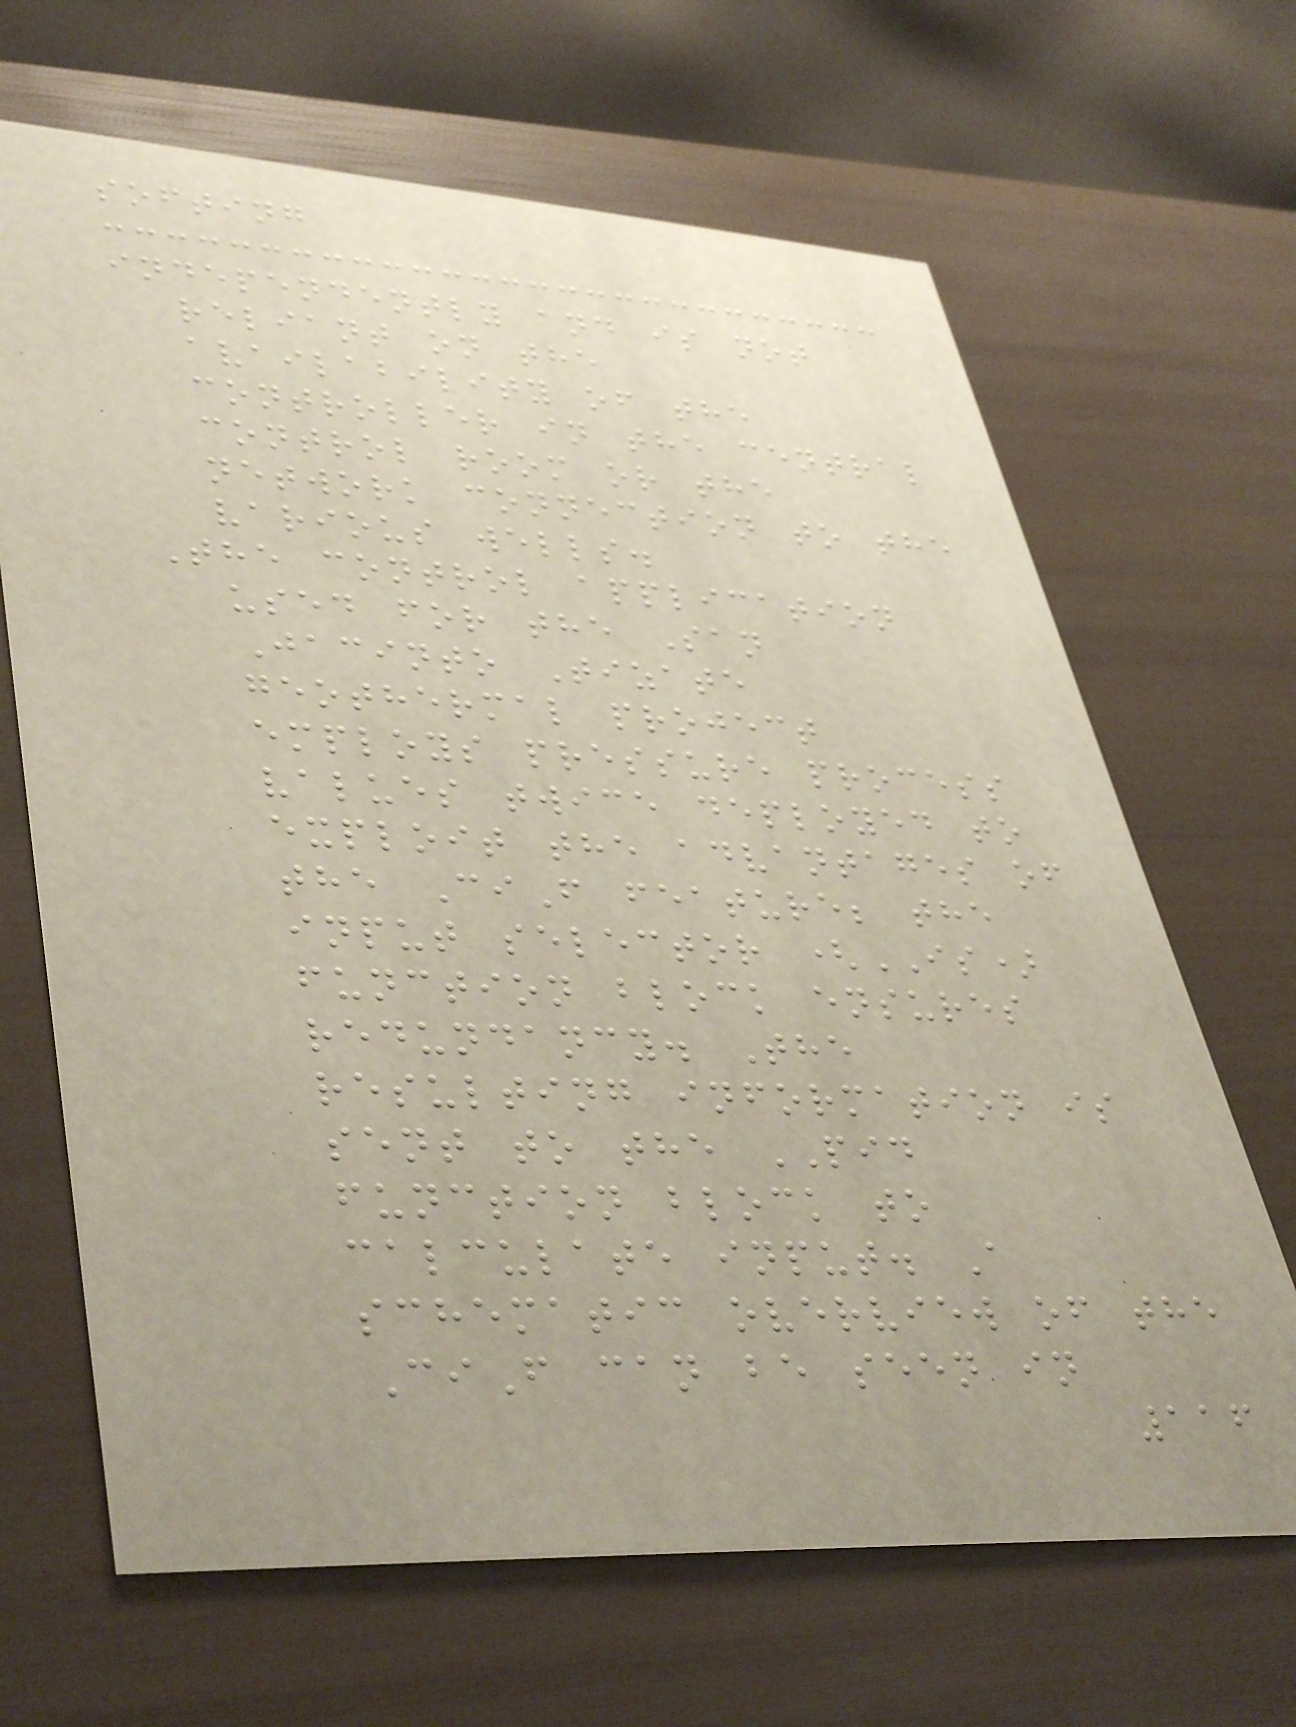softing
independently and is not
reliant on the
availability of the
controller in the central
control room or the
network connection to the
various wells.
The control application
used for the San
Jacinto Tizate
geothermal project
employs pressure process
values twice deployed to
exploit the advantages of
the CiF feature; the
input selector (IS)
function block ensures
redundancy. The
resulting information is
sent to the PID
function block to
calculate input. A
schematic overview of the
CiF can be seen in
116
